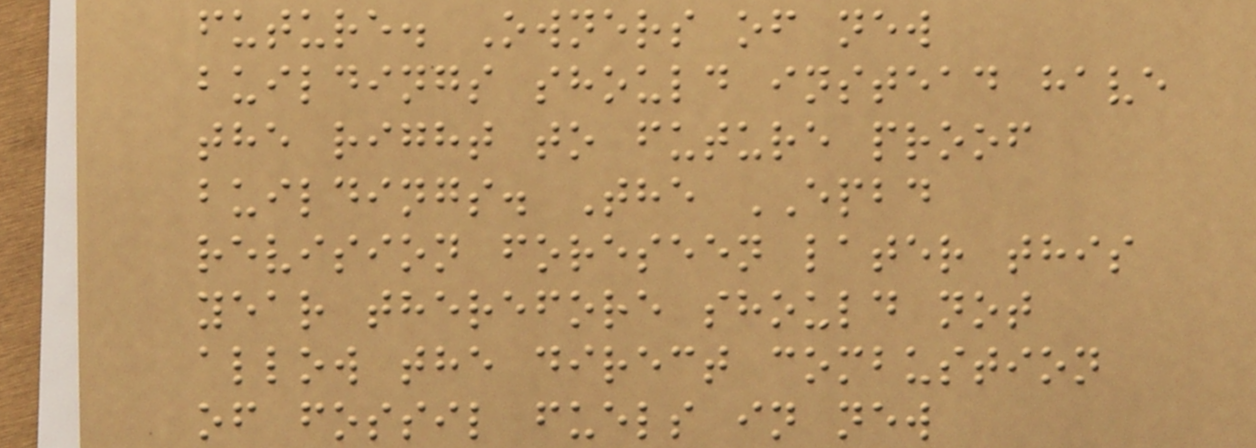future. Owners of new
buildings should instead have
the right to future proof
buildings. The EPBD
revision foreseen later this
year therefore should not
allow the direct combustion
of fossil fuels in new
